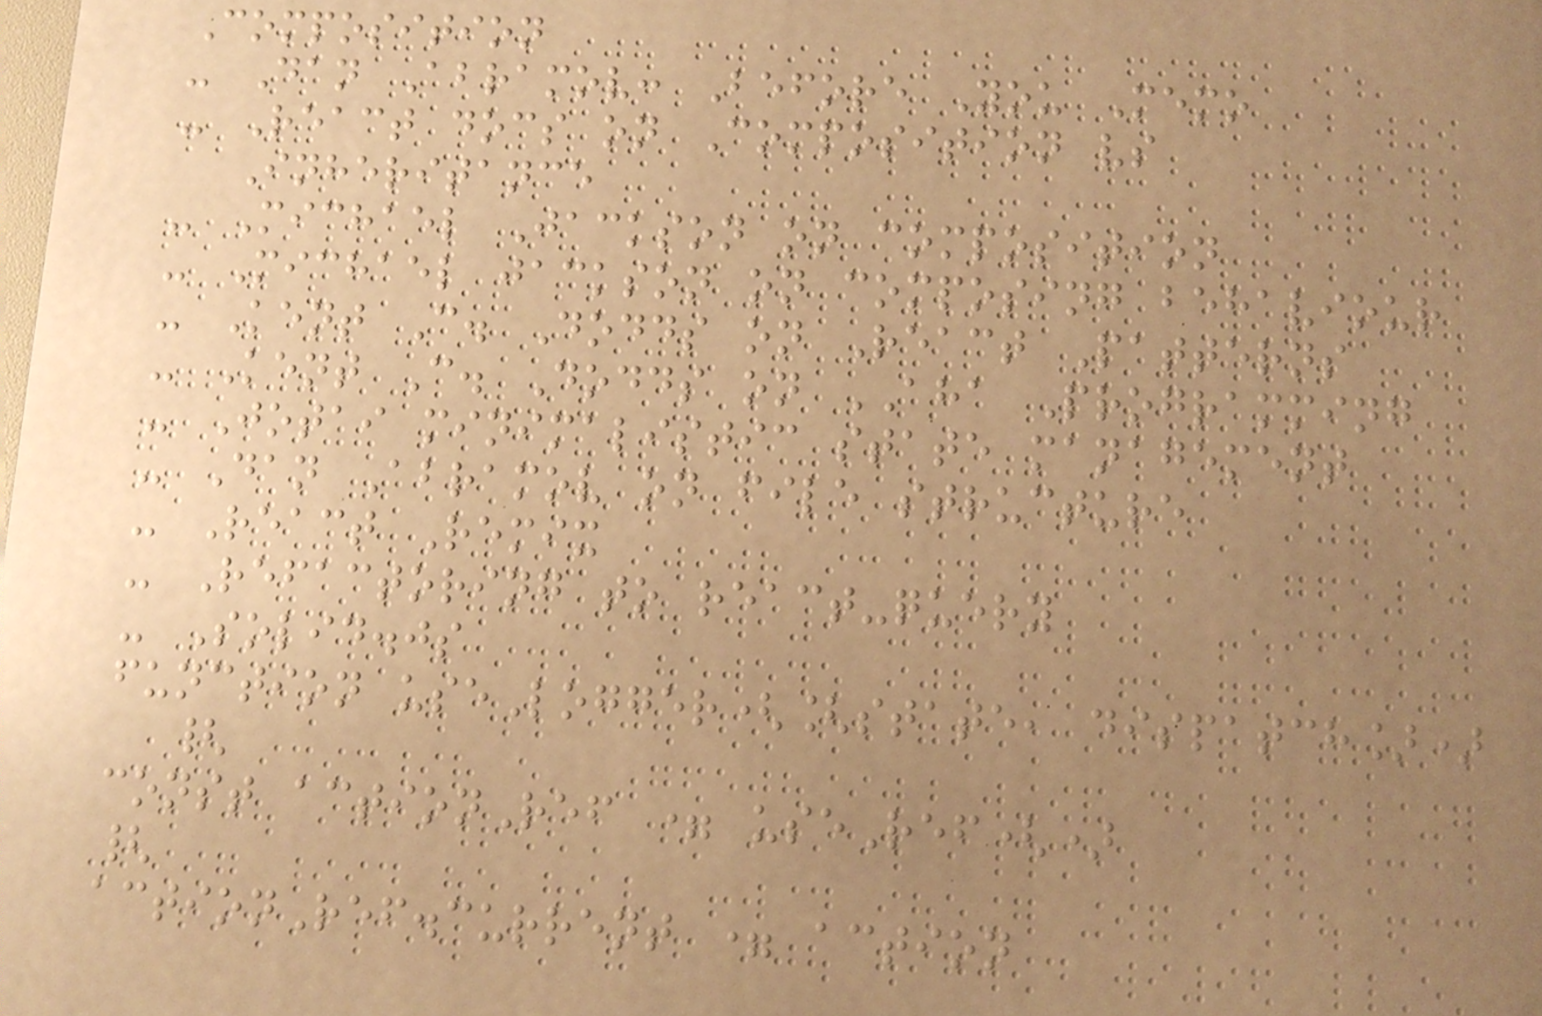Composition
- Dan Abramov: Before You Memo
- React docs on Composition vs
Inheritance
- Michael Jackson on composition
- Michael jackson on composing behaviour
- Kent C. Dodds on React Patterns
- Kent C. Dodds on AHA Programming
- Jotai minimalistic state management
- Dan Abramov on file structure
- React Remix
- Refactoring to react-query
- Solid.js
function useLogger([state, dispatch])
{
const actionRef = useRef()
{
actionRef.current = action
